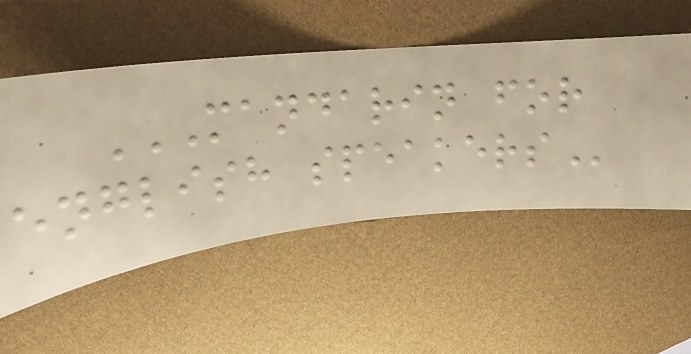MANDARIN FOR
ENGLISH SPEAKERS
